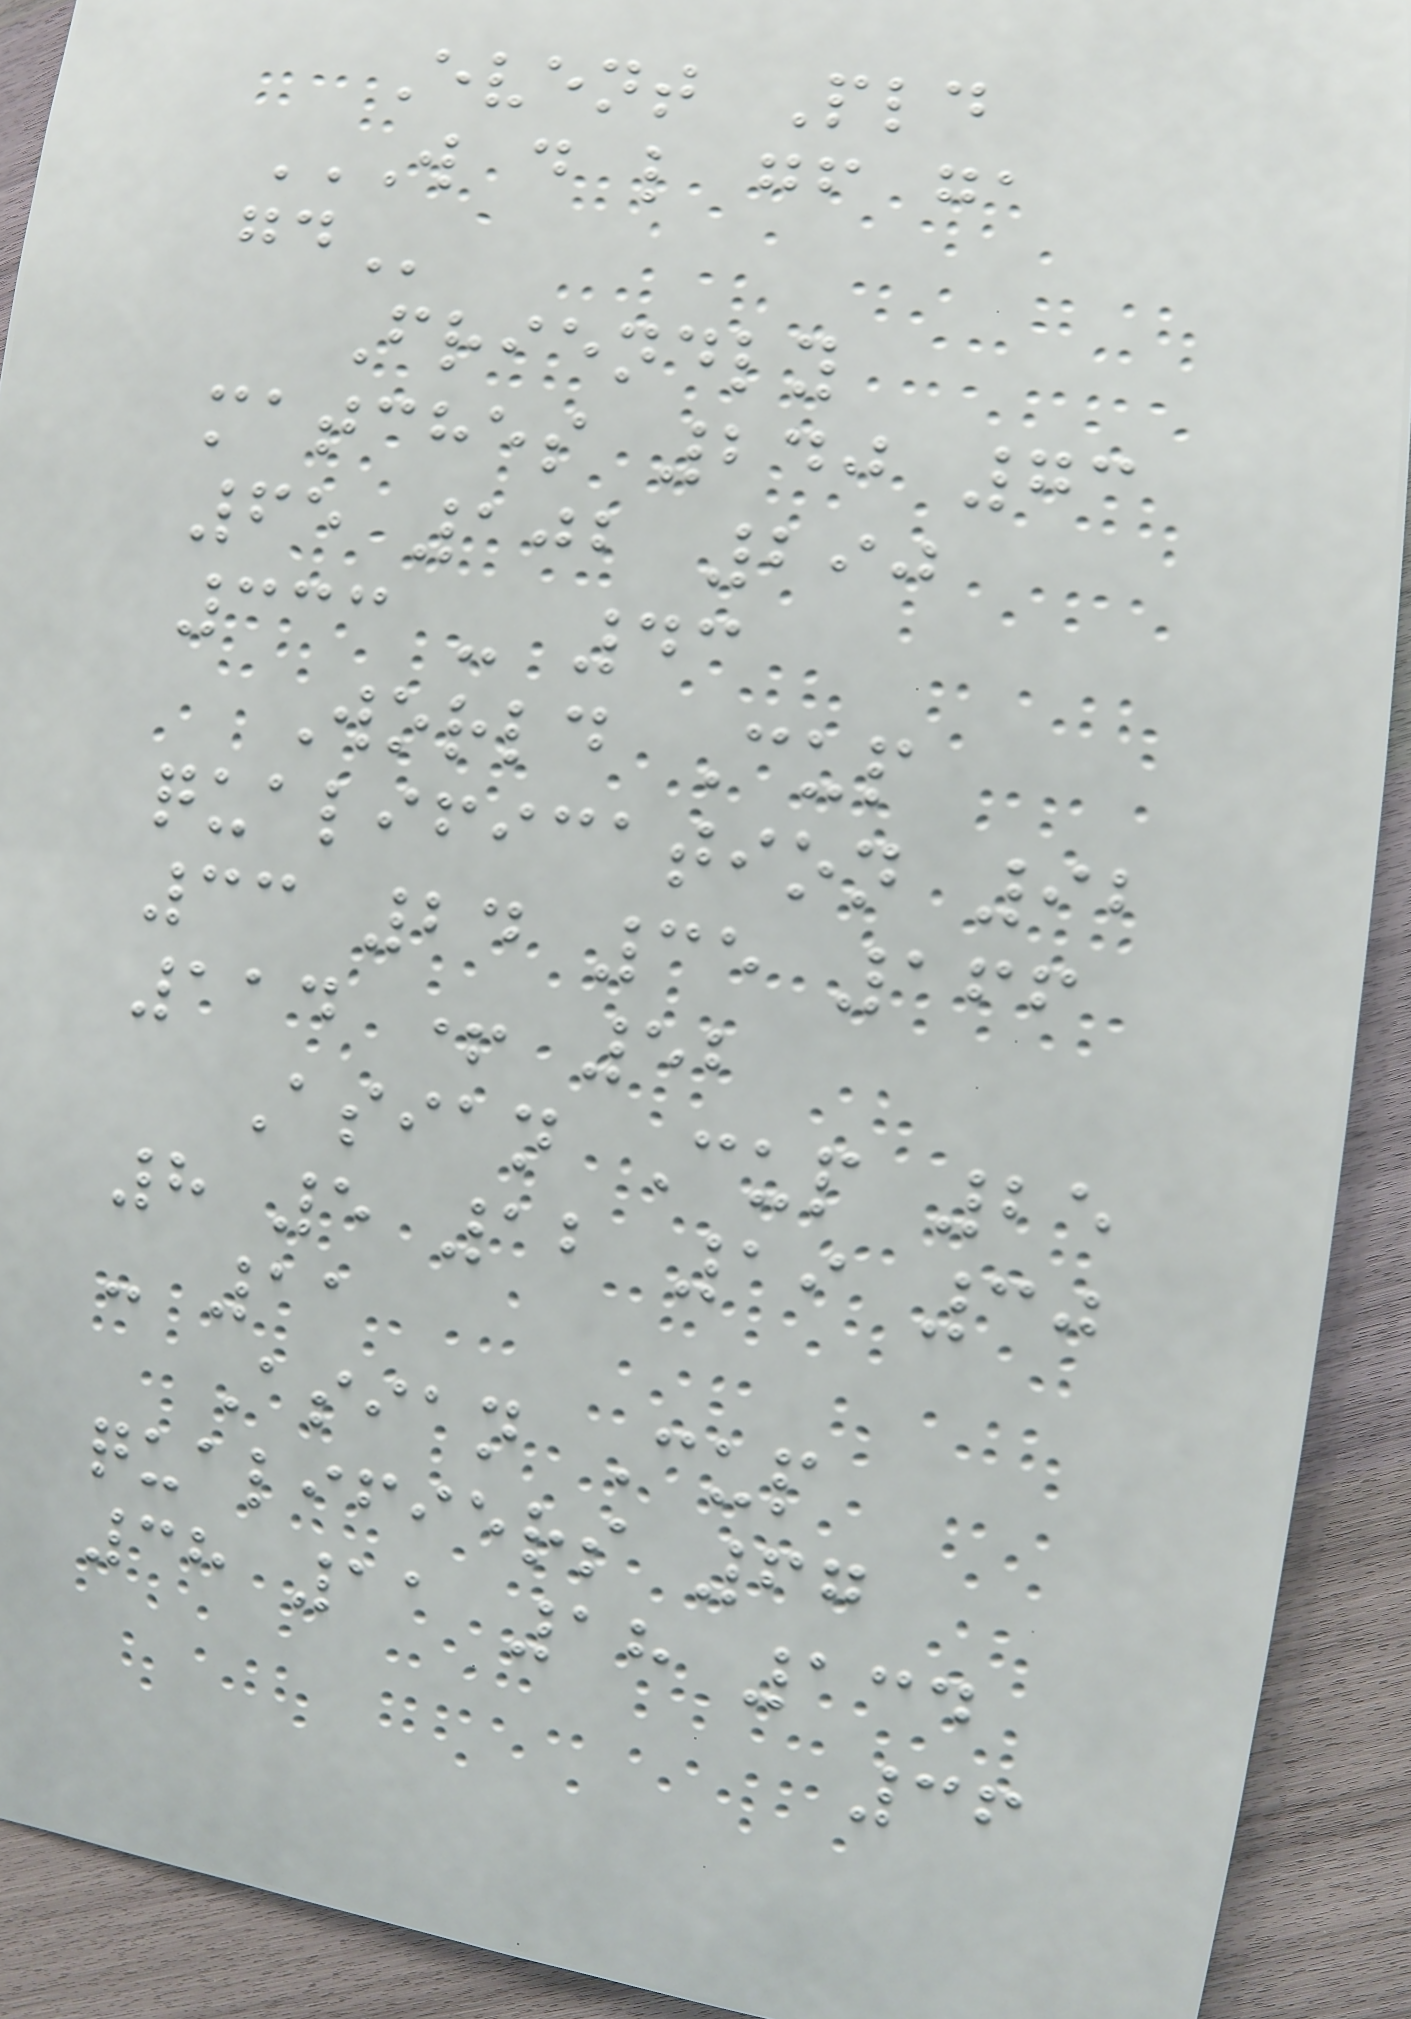Event Pld
W D L GF GA
GD
Friendly
matches 240 73
65 102 290
333 - 43
World Cup
qualification 92
33 24 35 166
114 + 52
Asian Cup 25
8 5 12 19 30
- 11
Asian Cup
qualifiers 67
38 11 18 134
36
